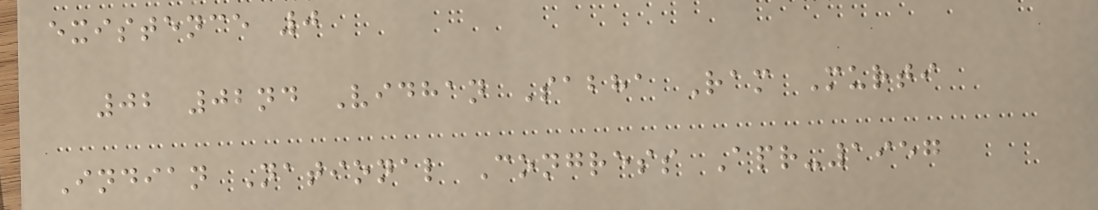existence 0
02 02nd Vidhan Sabha Ram Murti
Indian National Congress Apr-1957
